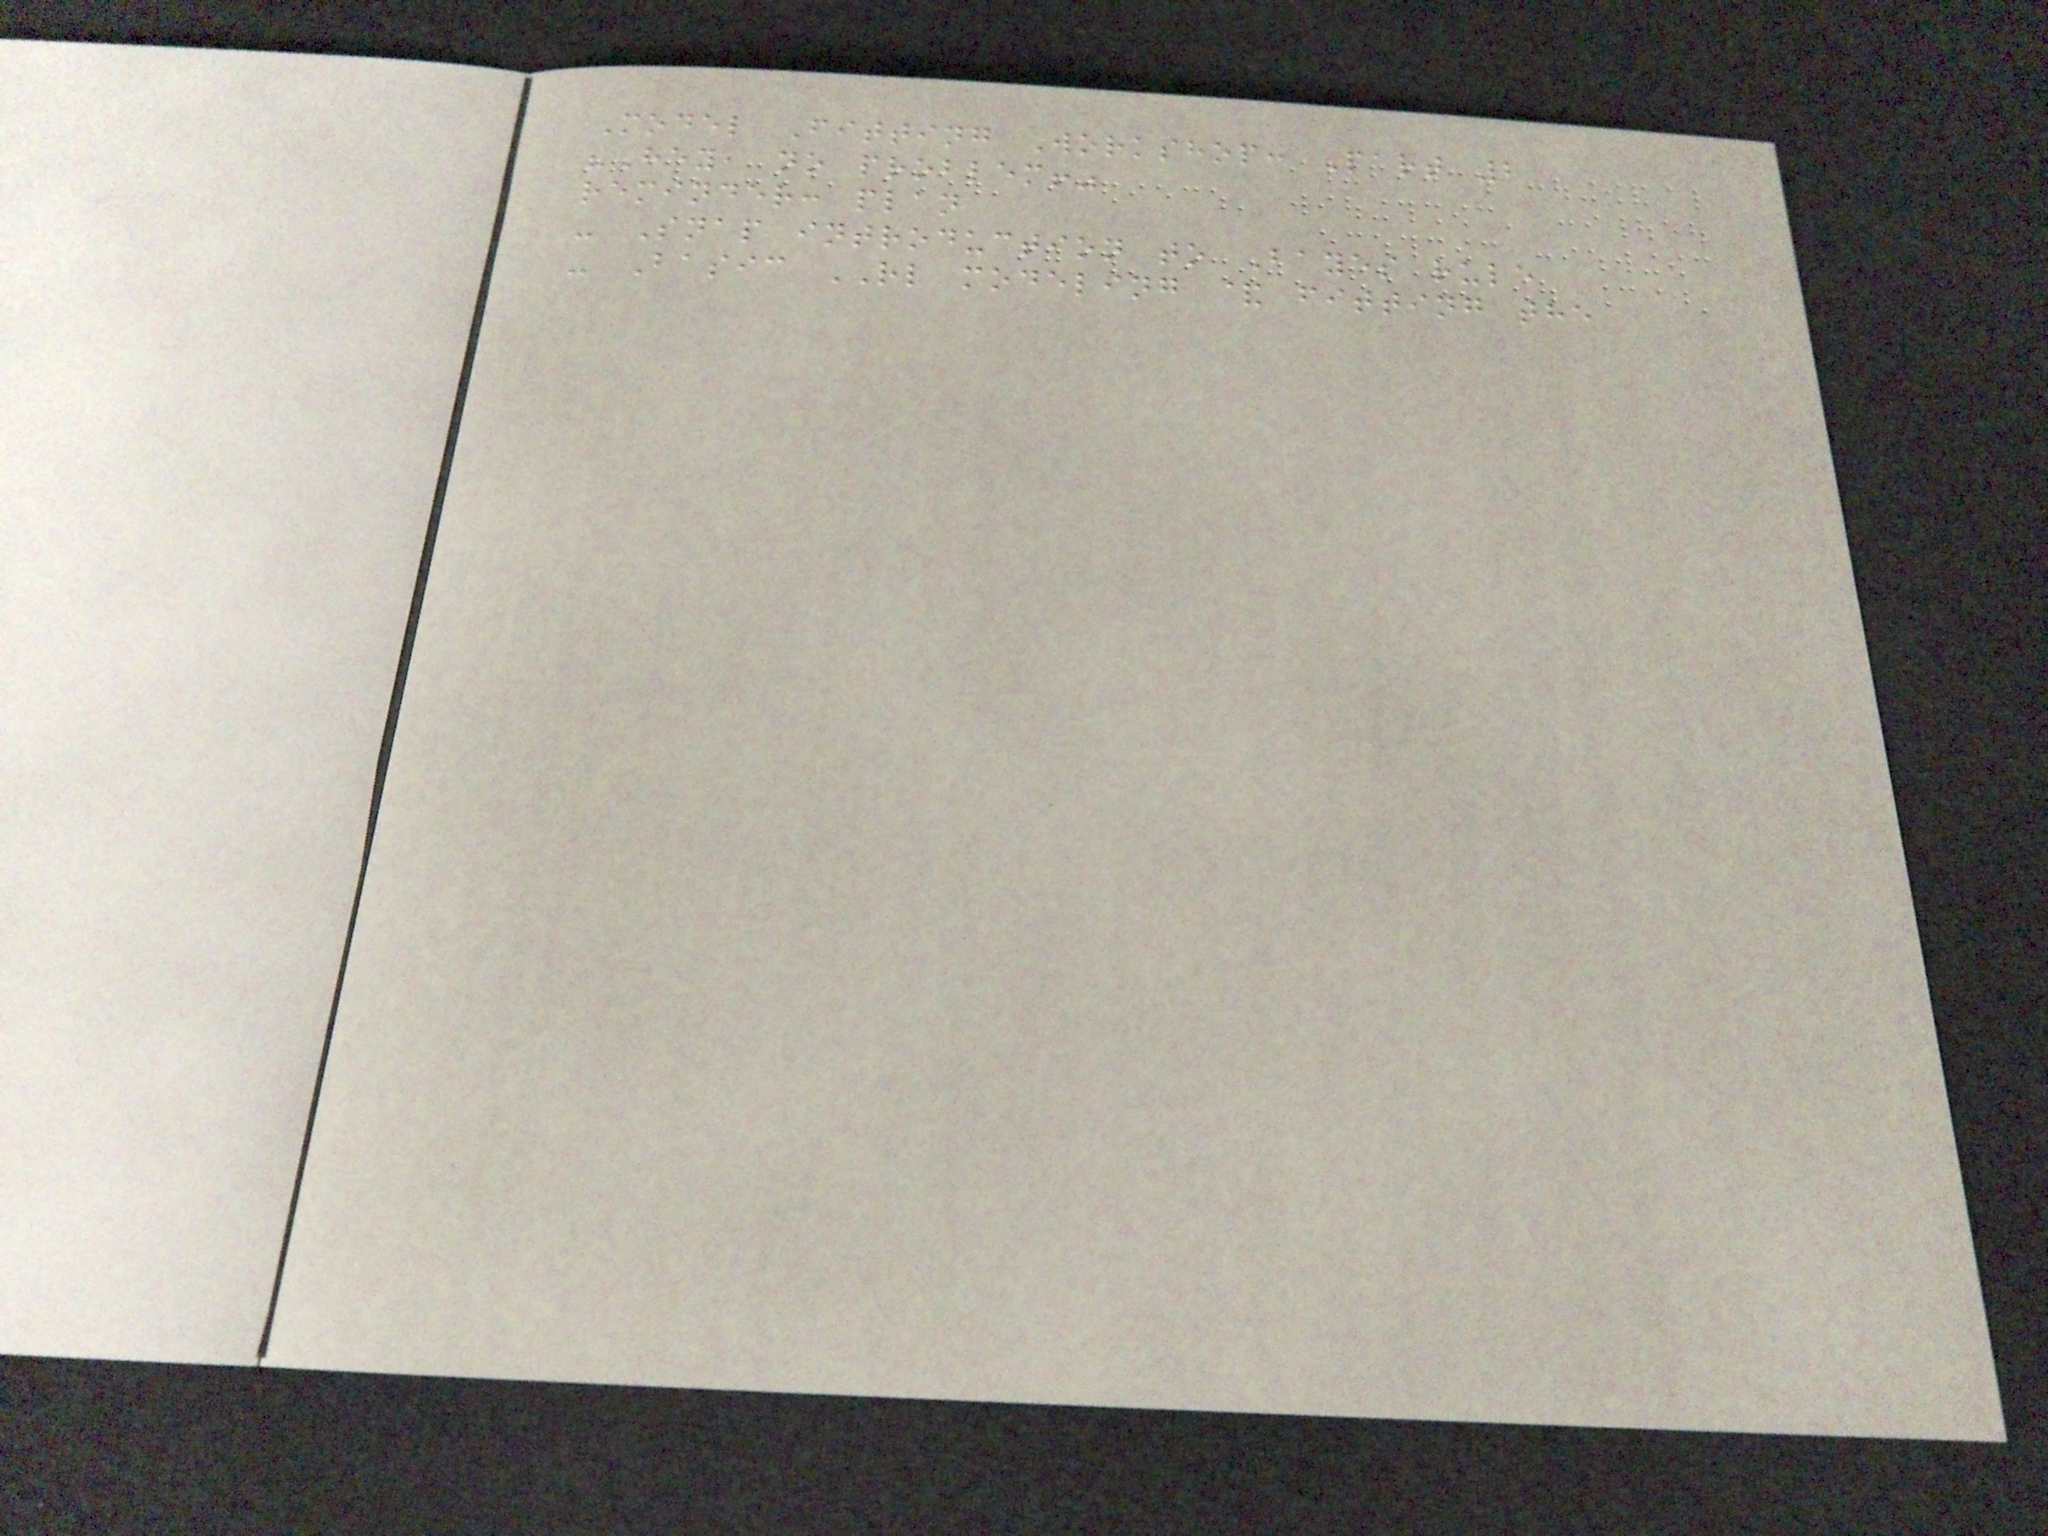Model Fitting Workshop: Part 2
"Hey, no problem!"
reminder: plan
- Snap introduction to Bayes rule
- Basic RL modeling & fitting the
